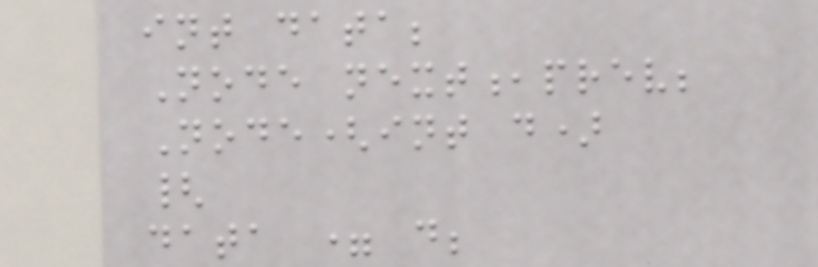int data;
Node next,prev;
Node(int d)
{
data = d;
